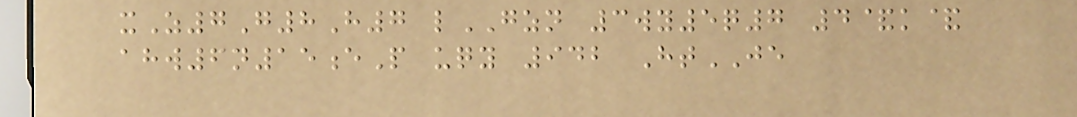xZ7G8H7 lGZN 3wy5q7 4&k&
ahw6n15eP uqy 942 HtJE
